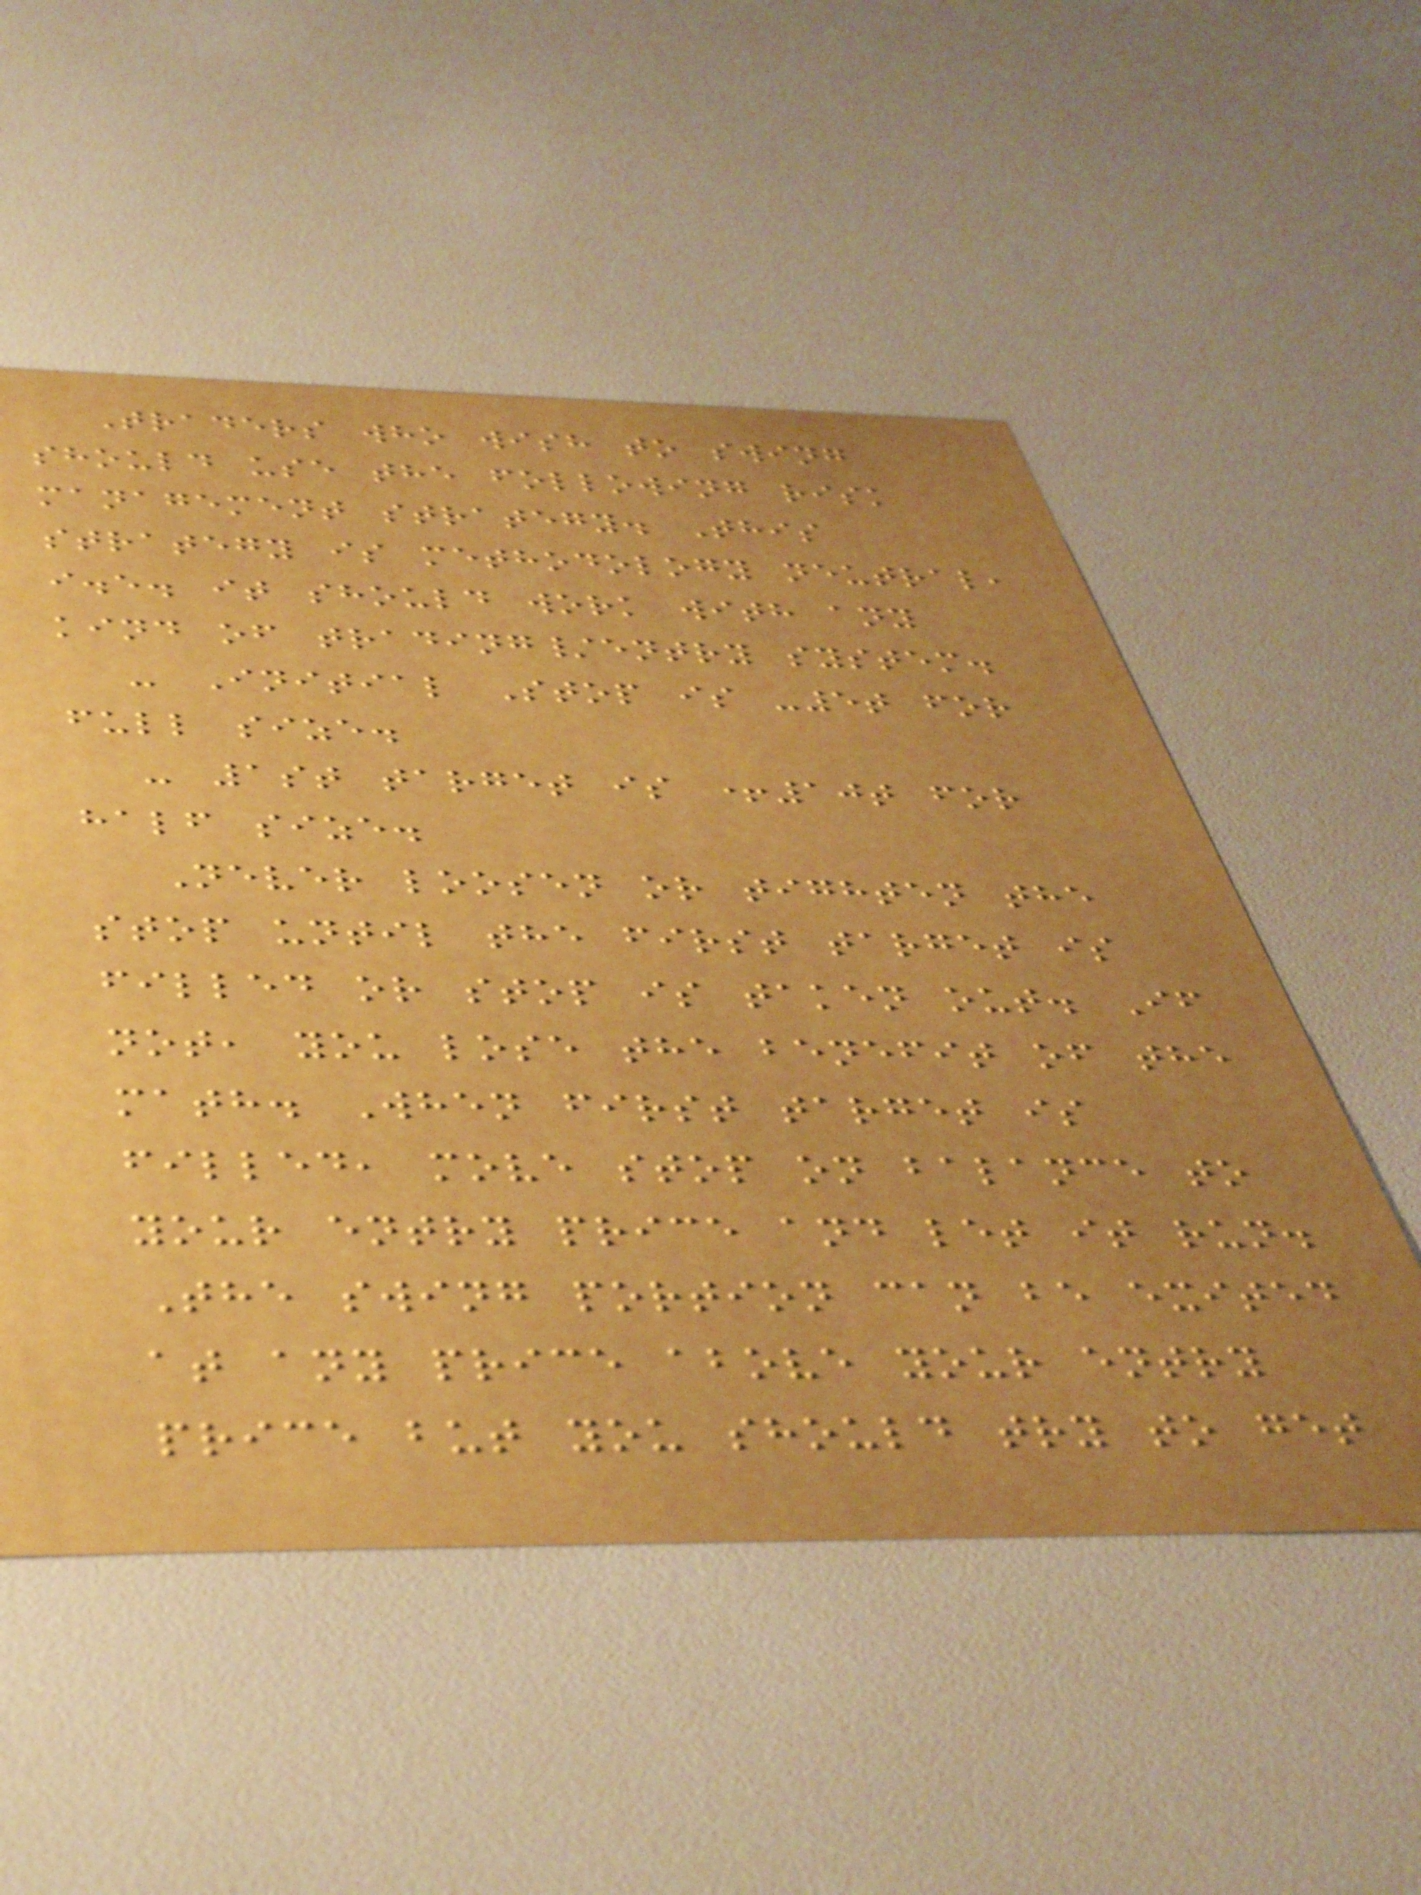Traders who wish to swing
should use the following risk
management strategy. This
strategy is methodology neutral,
i.e. it should work with any
kind of trading/entry system.
- Initial Stop is -5t for
full size.
- 1st target is +10t for
half size.
Never loosen or tighten the
stop until the first target is
filled or stop is taken out. If
not, you lose the benefit of the
math. When first target is
filled, move stop on balance to
your entry price and let it run.
The swing portion can be exited
at any price above your entry
price but you should try to get
